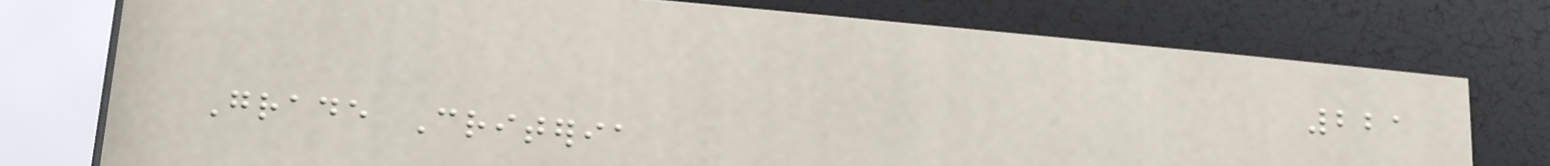221
Grade Criteria
